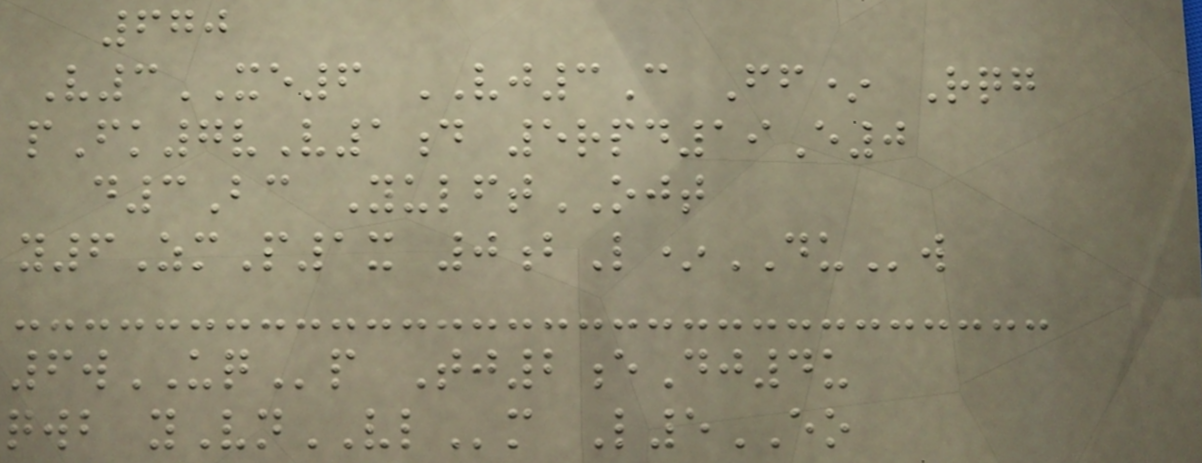670
V3XE6 VJ3C Ff* Rqg
pFk7vV1d 5rpd19E0
d3Bc YulftOJT
y6ZmP1x 0bL*DUw
6wUQp Tj2eDj4u
qwb yVnVLm L5EO
